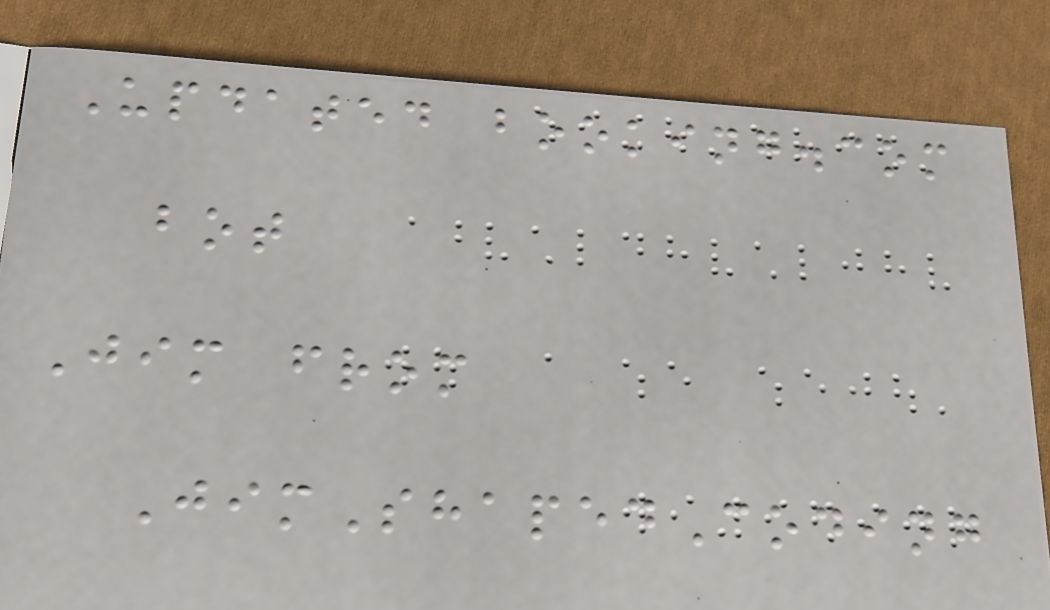Updated booking.com
bot
Jim from
JimShapedCoding
